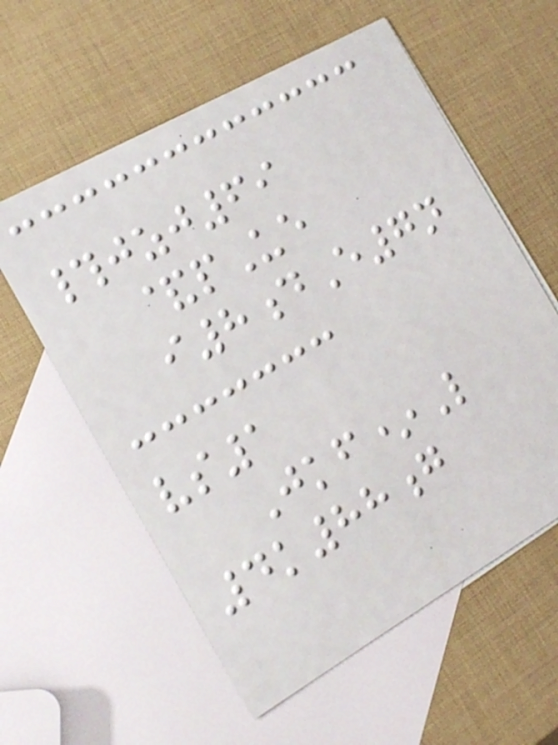#jzj69
&pUe
i8dE7n
vs1
Jkf*L
4k88g
